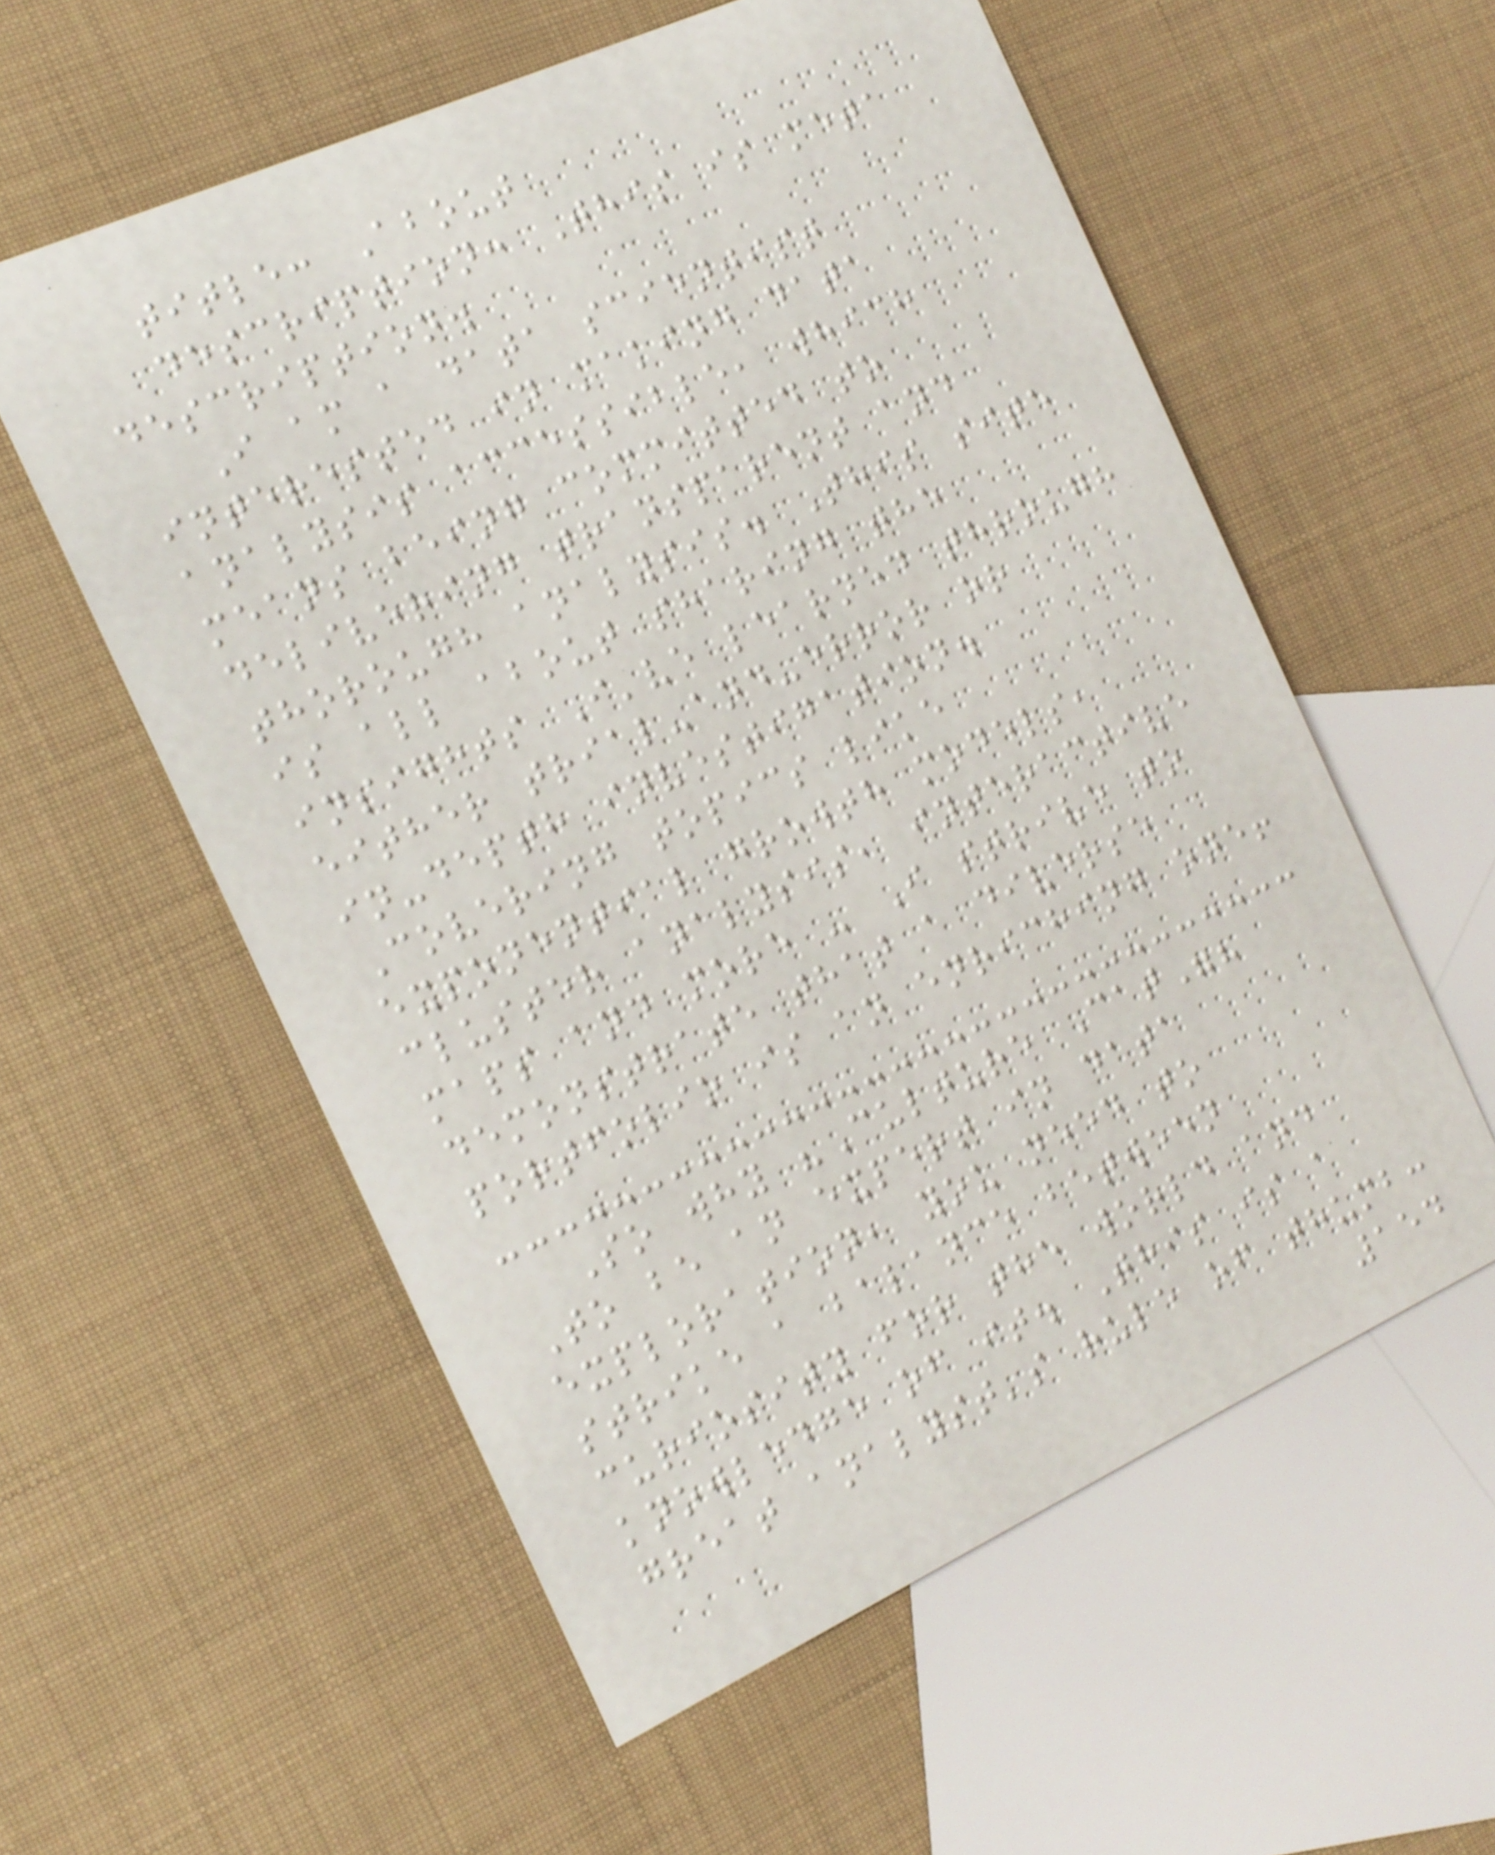title: About
description: This is meta
description.
I am a data scientist
interested in making data
analysis accessible, which
means being committed to
delivering transparent and
thorough analysis. This site
is all about sharing the
insights I've learned through
either trial-and-error or
in-depth investigation.
Covering topics like
exponential growth models,
cluster analysis, interactive
maps and more - I strive to
demonstrate that a diverse
portfolio is an enriching one!
So why "Culture Cat"?
To be an expert in data
exploration, you need to
strike a balance between
curiosity for the world and
knowledge of it. This is a
great analyst's rule of thumb:
154
